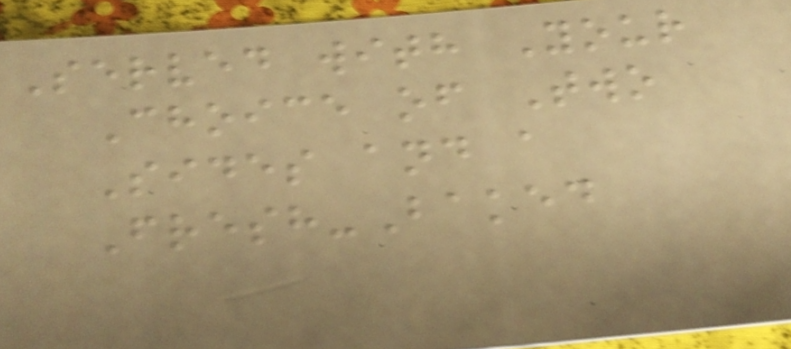Served with Your
Choice of Two
Sides and a
Fresh-Baked
